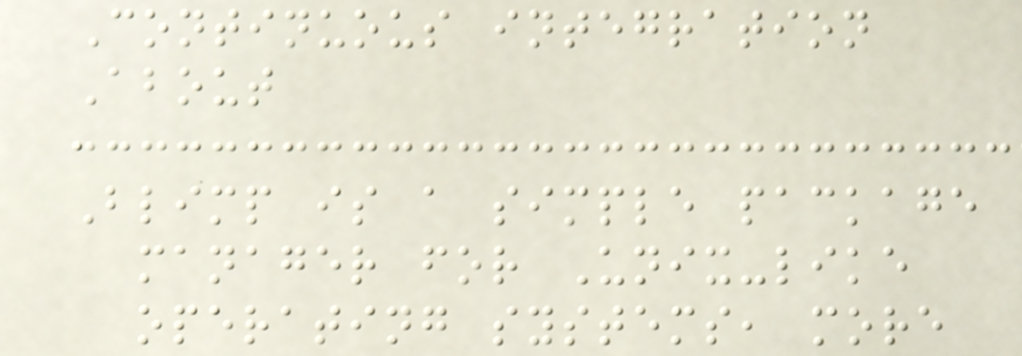Continuous integration
About
Blimp is a simple package
manager for Unix-like
operating systems, more
